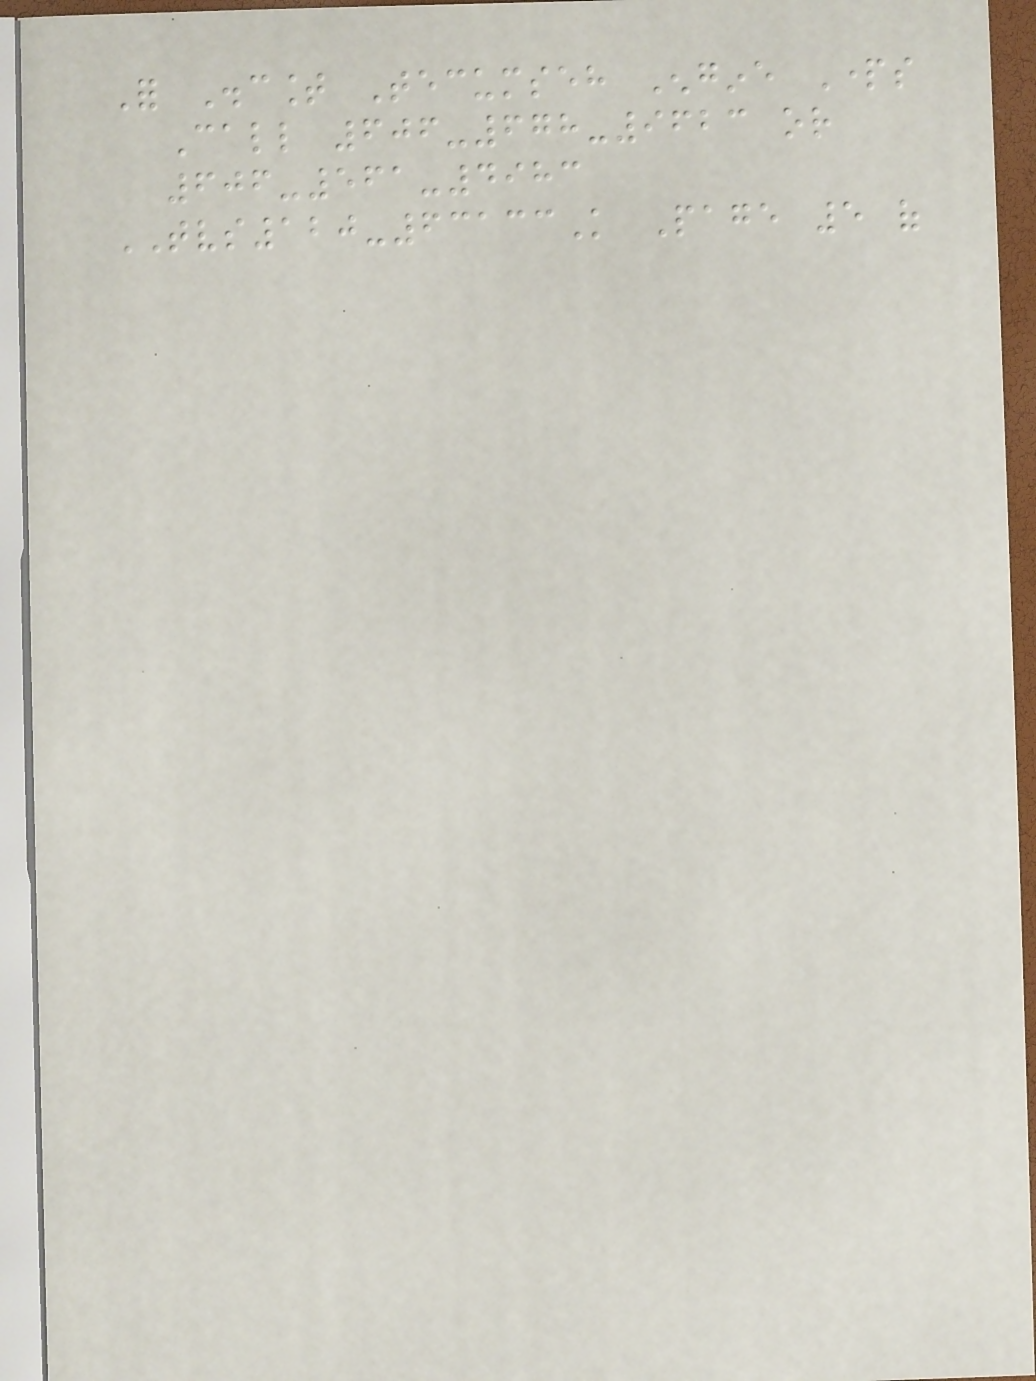For Discount Tecumseh Engine Parts
Call 606-678-9623 or
606-561-4983
TVS120-63133K Page 5 of
